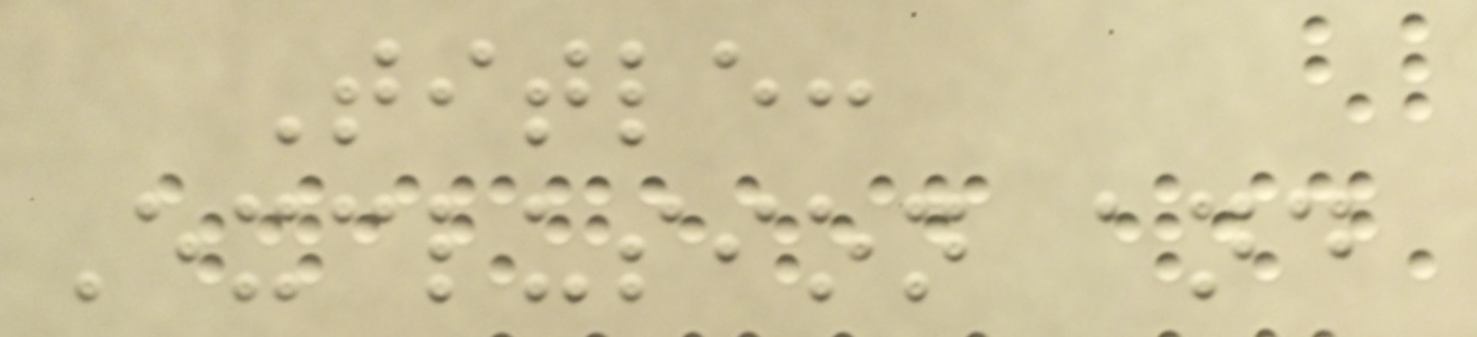Title:
Exclusion and
